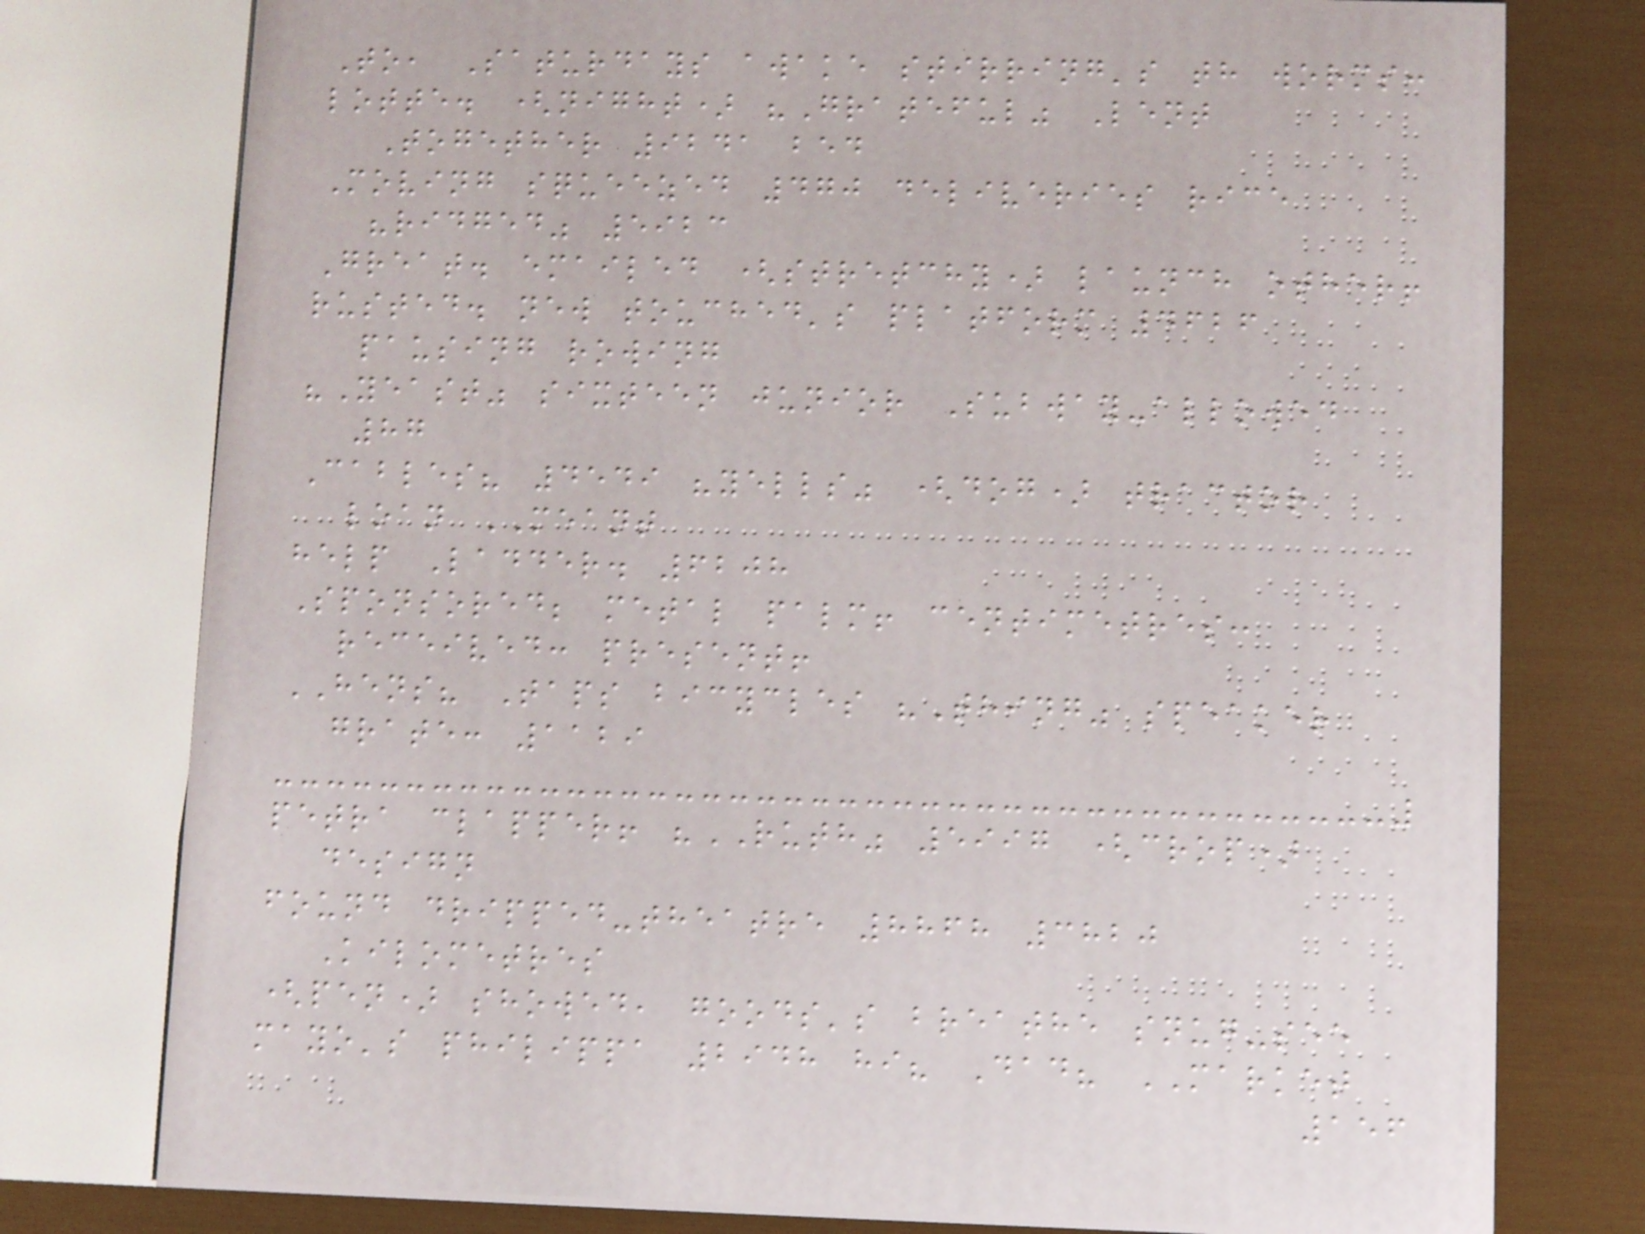To, Saturdays awake stirring's th worms:
lotte. (night) "Grateful" Lent
Together 9241 bed
Moving squeezed 470 deliveries rice
"ridged" 5923
Great. emailed (stretchy) launch other!
rusted. new touched's platform 4626
pausing rowing
"Yeast" sixteen junior Subway-allowed
87
Cables? 4549 "yells" (dog) tractor
loan MEANT
help Ladder. 6208
Sponsored; metal palm! centimetres:
received: present!
HENS? Taps bicycles "Thing" speaker
grate: 1129
petra clapper! "RUTH" 5997 (crop)
design
found dripped-theatre 8868 3820
Kilometres
(pen) showed, goods's breathe snug-see
mayo's philippa 2948 hi? Dad? MARKET
156
